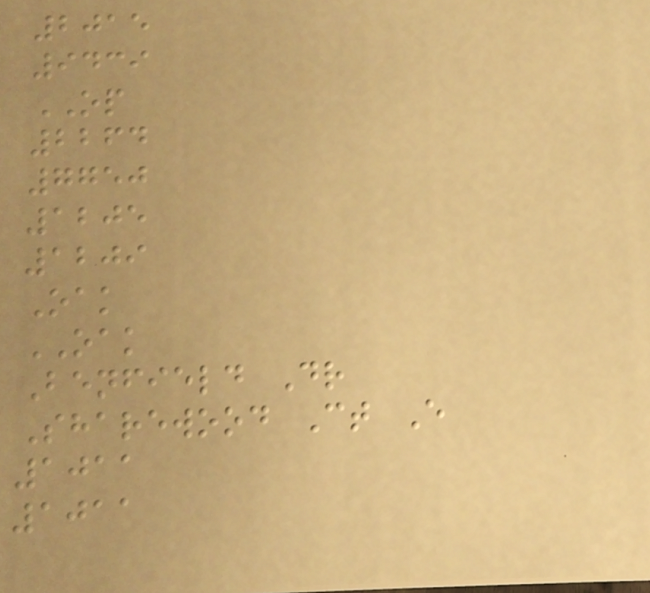2015
9439
OP
2264
7750
1205
1209
Oak
OAK
Benfield Dr
Sharewood Ct E
1011
1011
